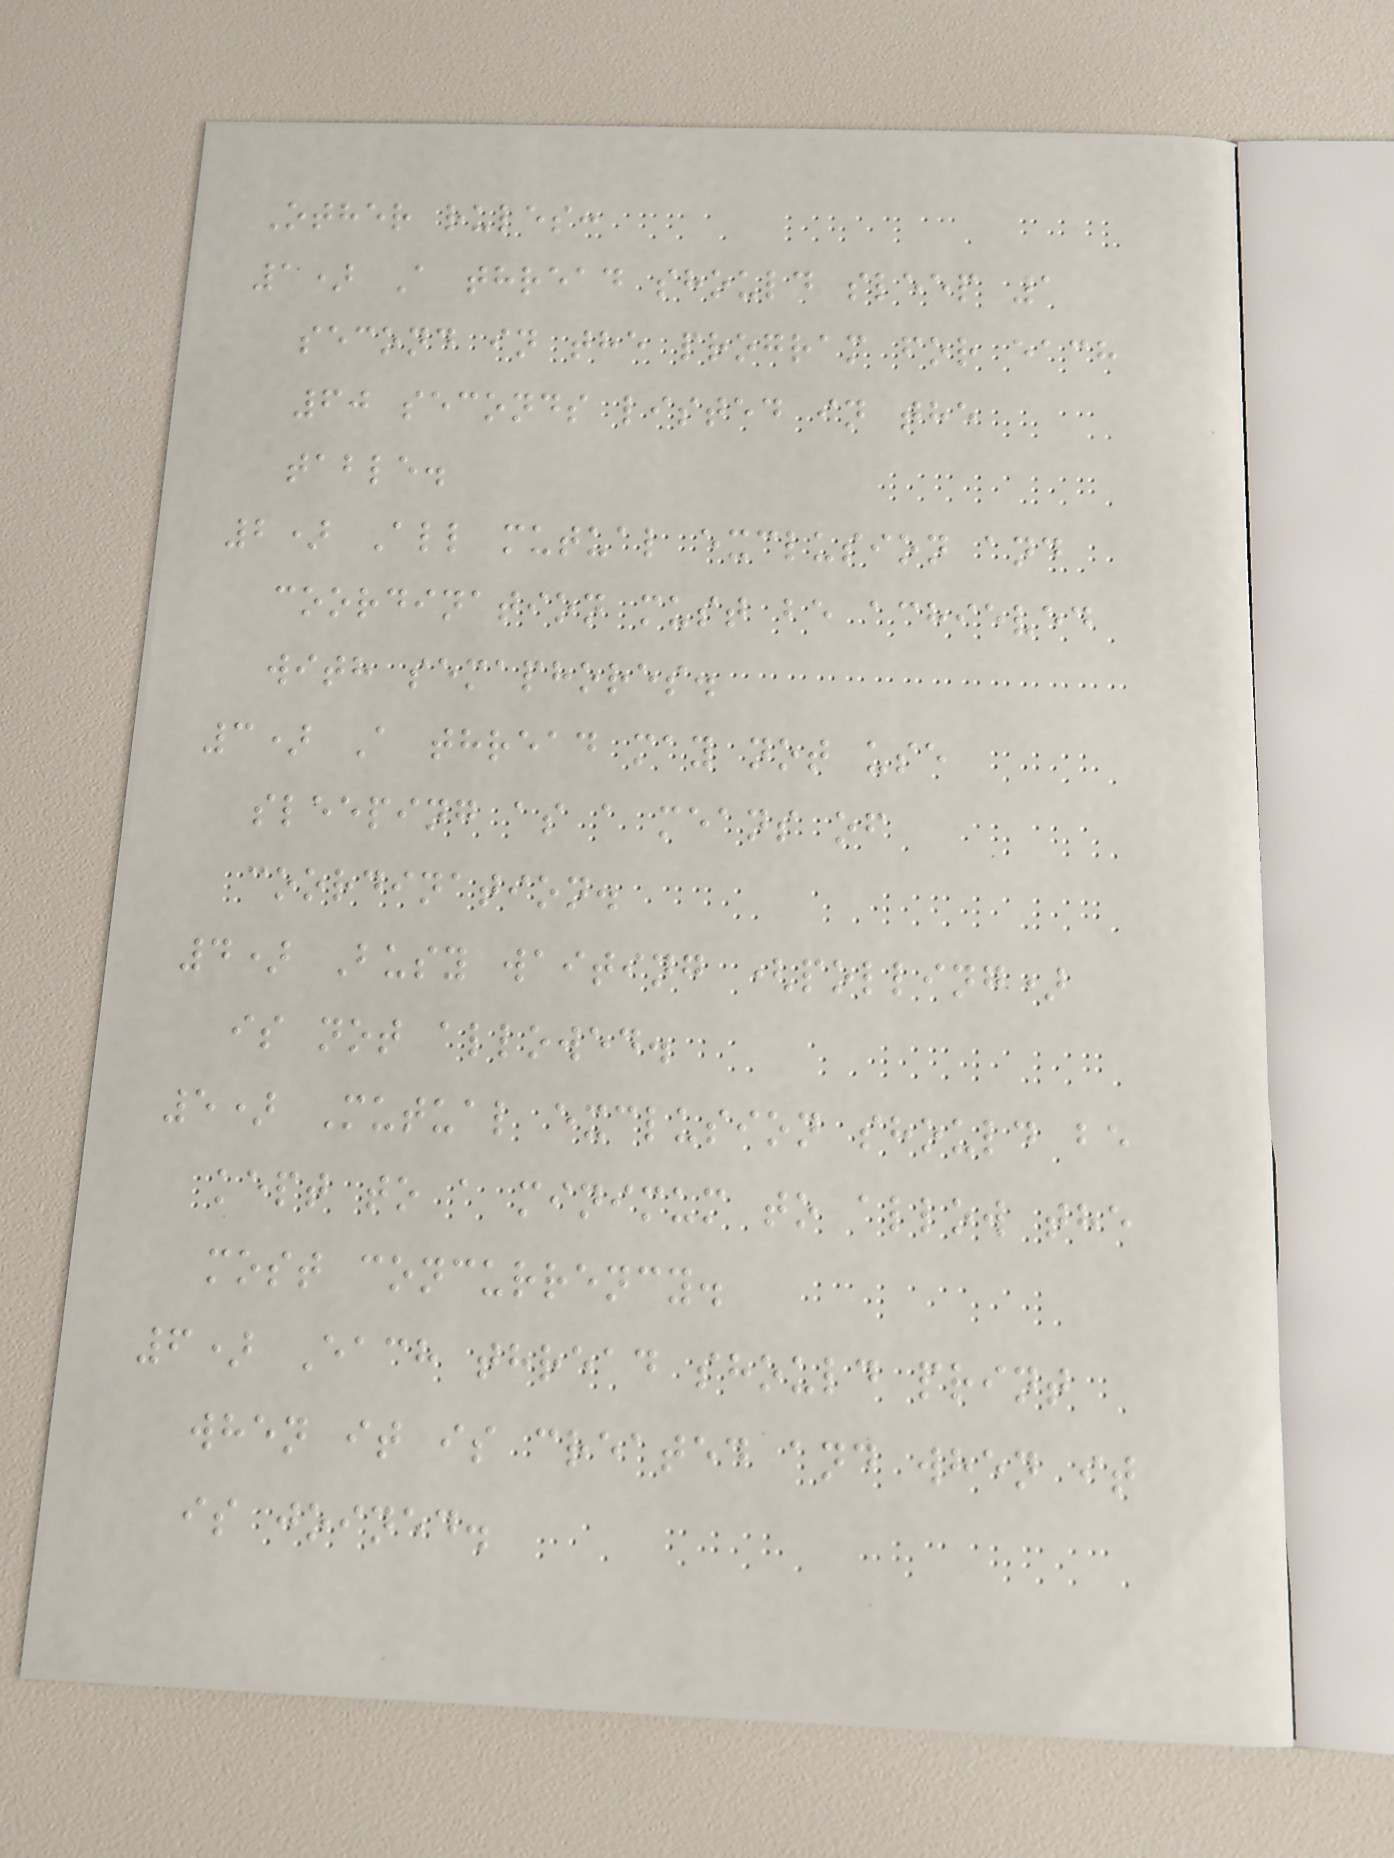Other rules:
1) A thread should sleep 1
second in the program for each
60 seconds listed in the
table.
2) All mutual exclusion and
coordination must be achieved
with semaphores.
3) A thread may not use
sleeping as a means of
coordination.
4) Busy waiting (polling)
is not allowed.
5) Mutual exclusion should be
kept to a minimum to allow the
most concurrency.
6) Each thread should print
when it is created and when it
is joined.
